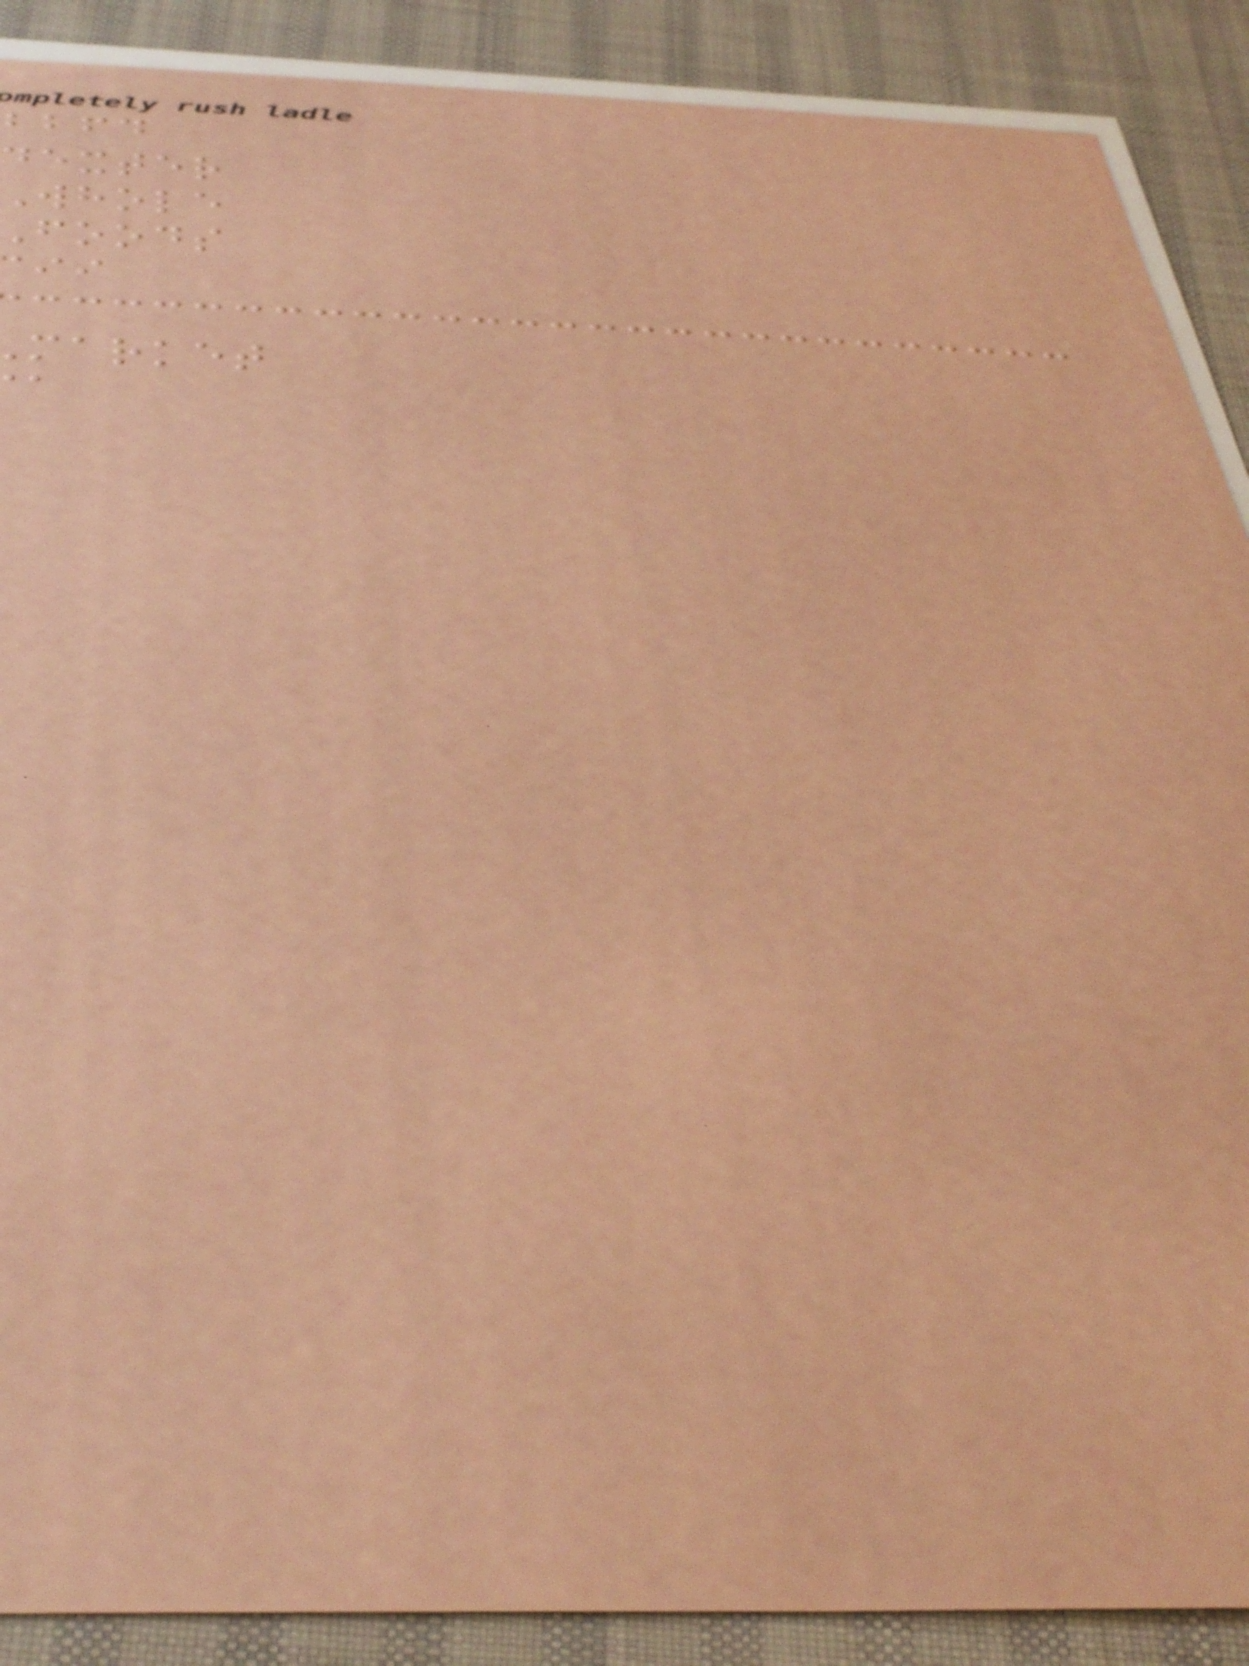bbfd
dexter
whole
foods
market
